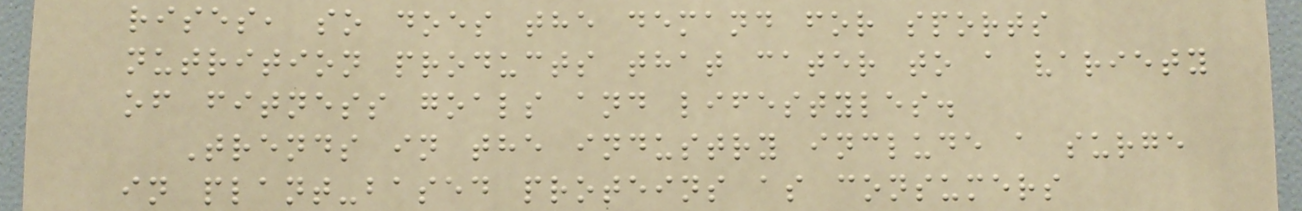rises, so does the demand for sports
nutrition products that cater to a variety
of fitness goals and lifestyles.
Trends in the industry include a surge
in plant-based proteins as consumers
